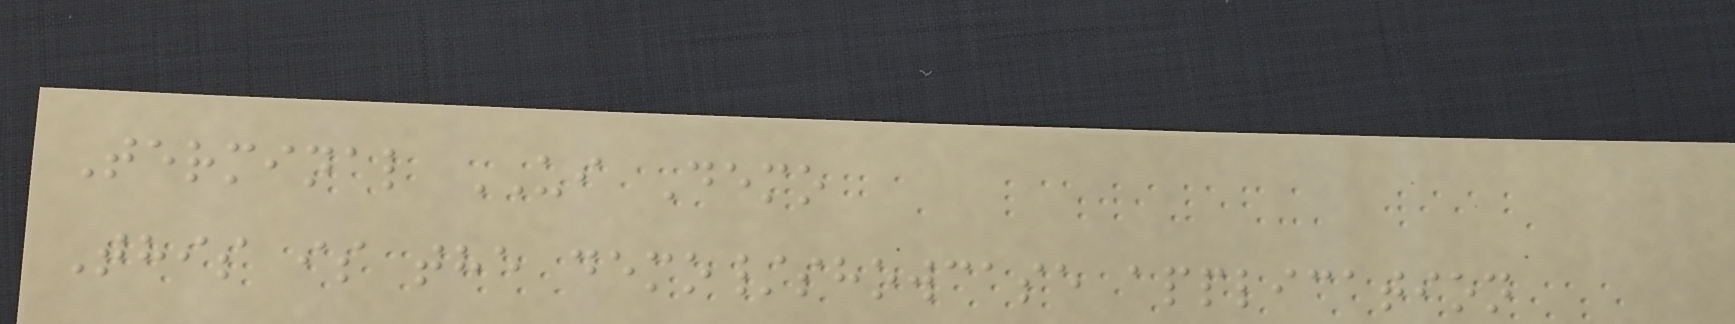Terminal UI Demo
This is the demo/showcase application
